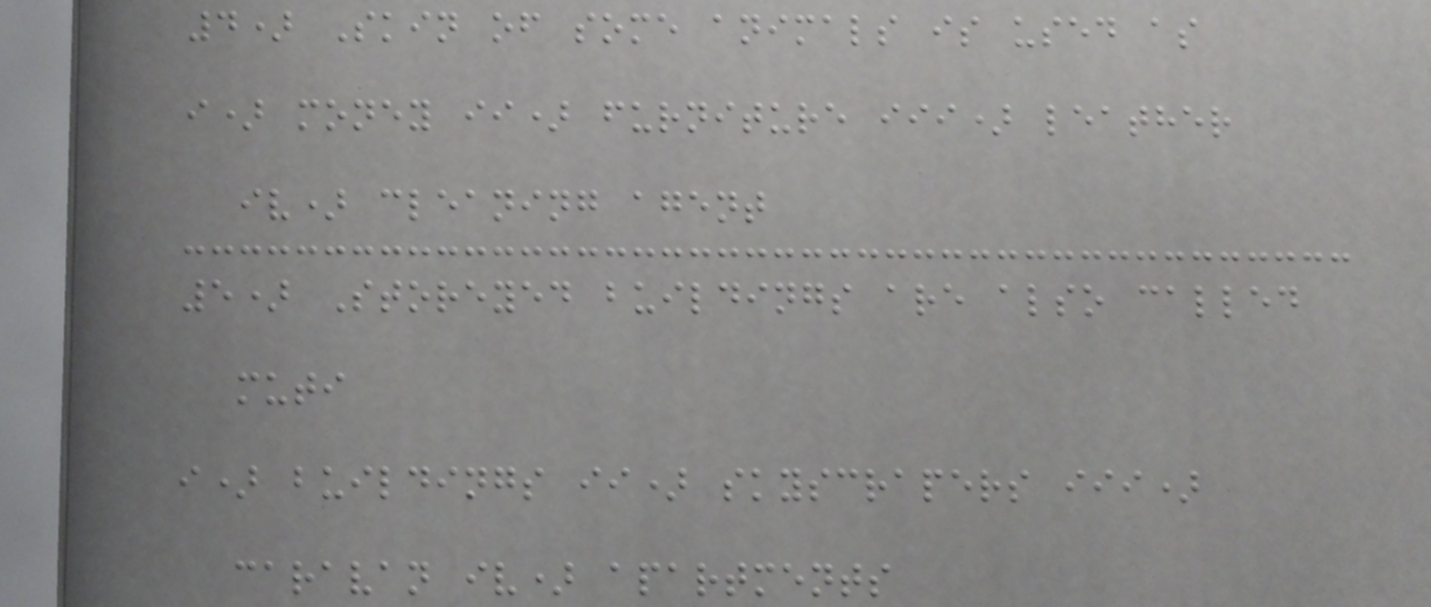4) Skin of some animals is used as
i) money ii) furniture iii) leather
iv) cleaning agent
5) Storeyed buildings are also called
muti
i) buildings ii) skyscrapers iii)
caravan iv) apartments
